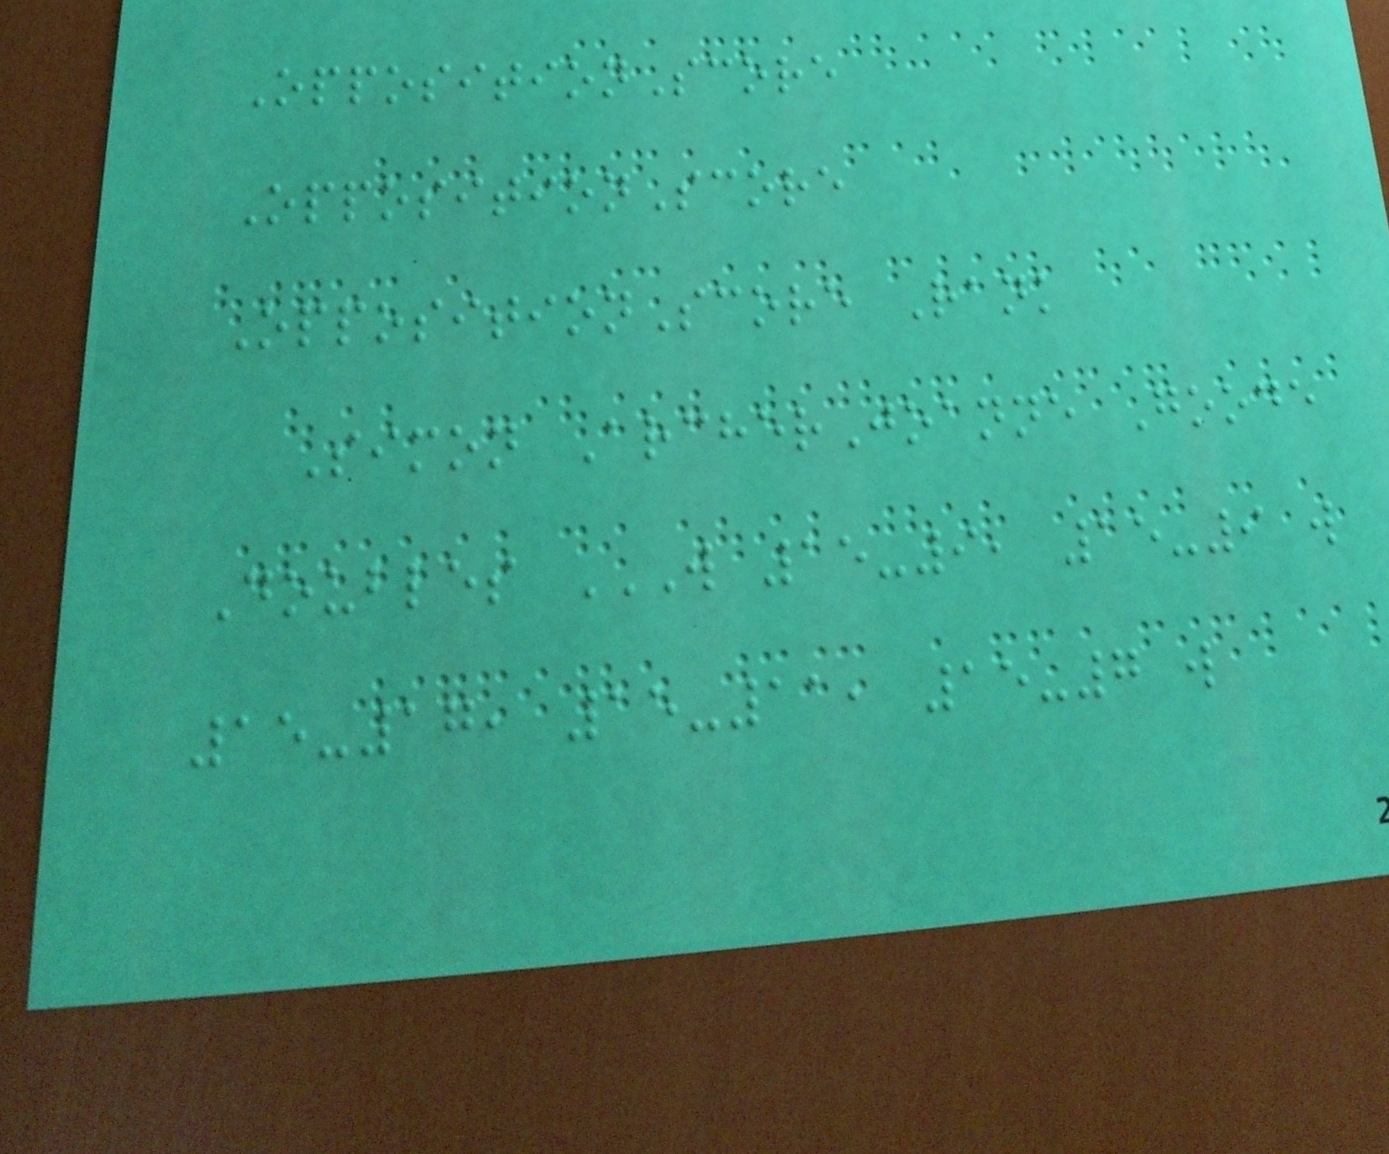OppositionScore
OppositionScore
OppositionScore Rank
Simon ArcherJoanne Goode
Doubles W 15-9, 15-9 W
15-17, 15-11, 15-7 W
